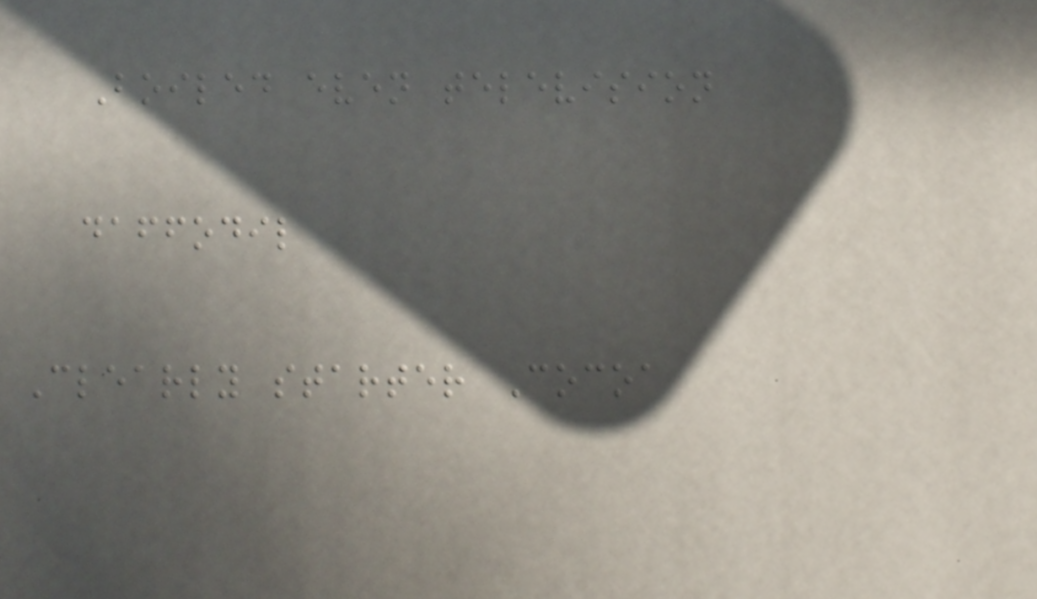Boiled even television
daffodil
Clearly starter Cocoa
